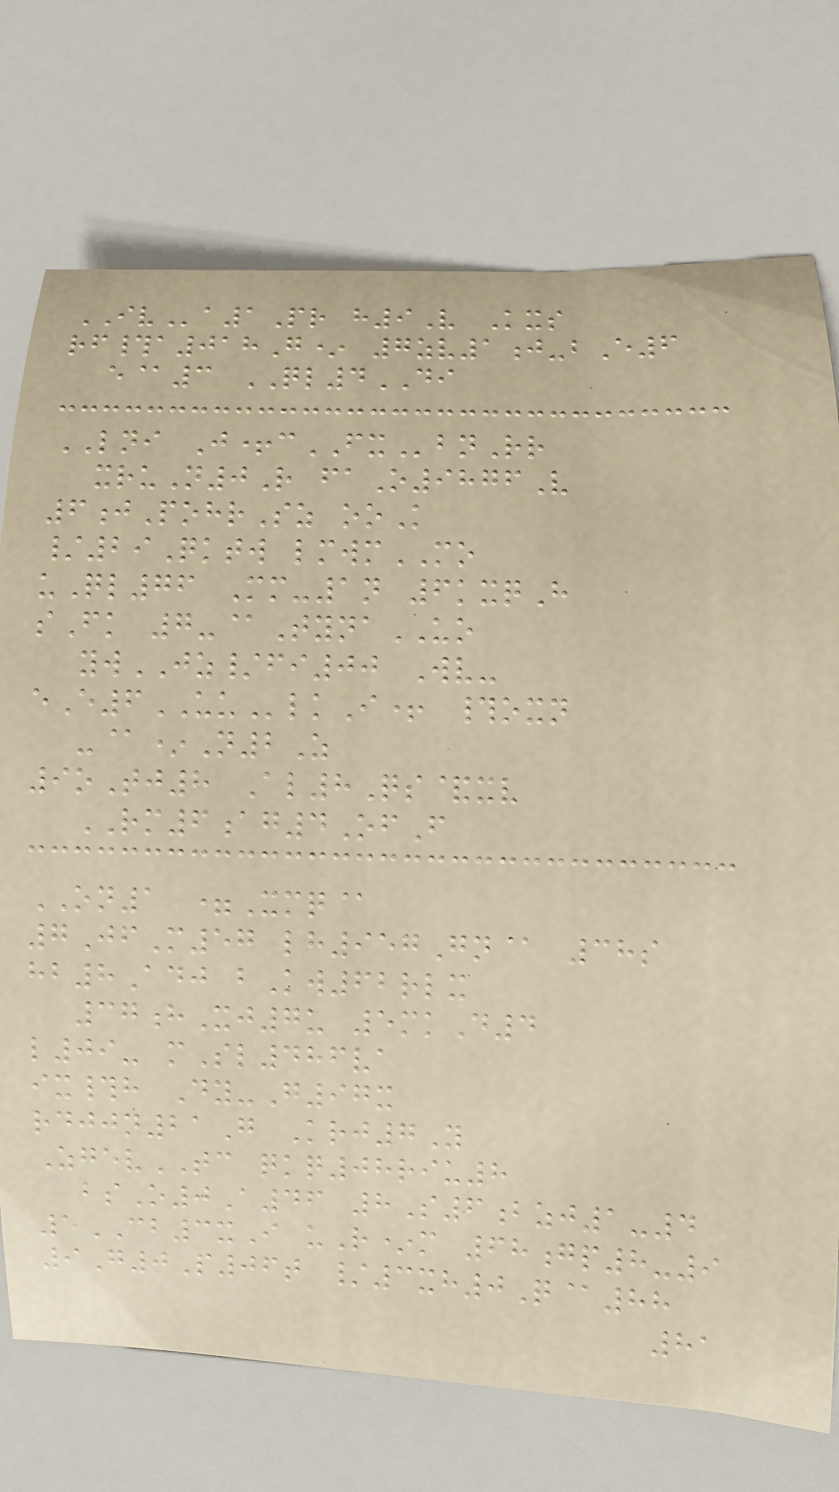IVa1Pr h9V Kxs
rf#a018G* 7zv1j-bE6
e@3 QL4DI
LNI J+cFXbnRr
xruN0R faO9876V
6jPohrSz ooK
/29Qktw lmwmMO
uQl76 Mm-1n 6kxqH
sFk 7-@TynaUO
ywJZ/fi00 Wv-
eE6UUlkI+ #oxn
-@*N2Z
9oTj8 Al8Qs&xv
RM6ag4OfF
ON1 =Xmq@
7JfM57 lh957Gn@ 38s
hb8Adj bKw62rlx
37hXj7u 5mkD4
l09- mSl486va
ix#h Dy-G97x
rdjjn21G Krj7Y
ZgevTC qkq08riu8
bsO0A46 8S6bzj1-4
5CB3xI uR*m 68gp8-9
9G0P06t /3xh0Q@88
81
